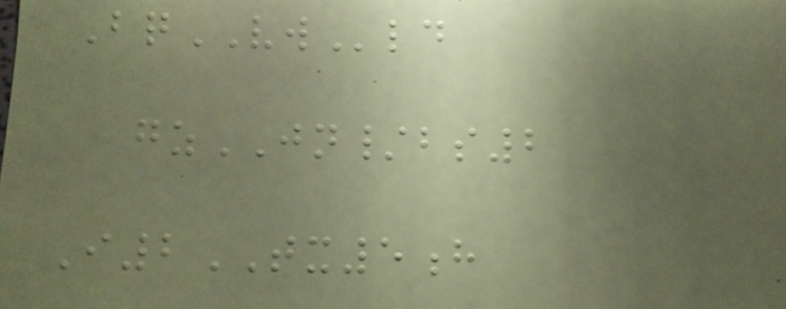BqVWld
gzJN/bs2
I2TX5h
